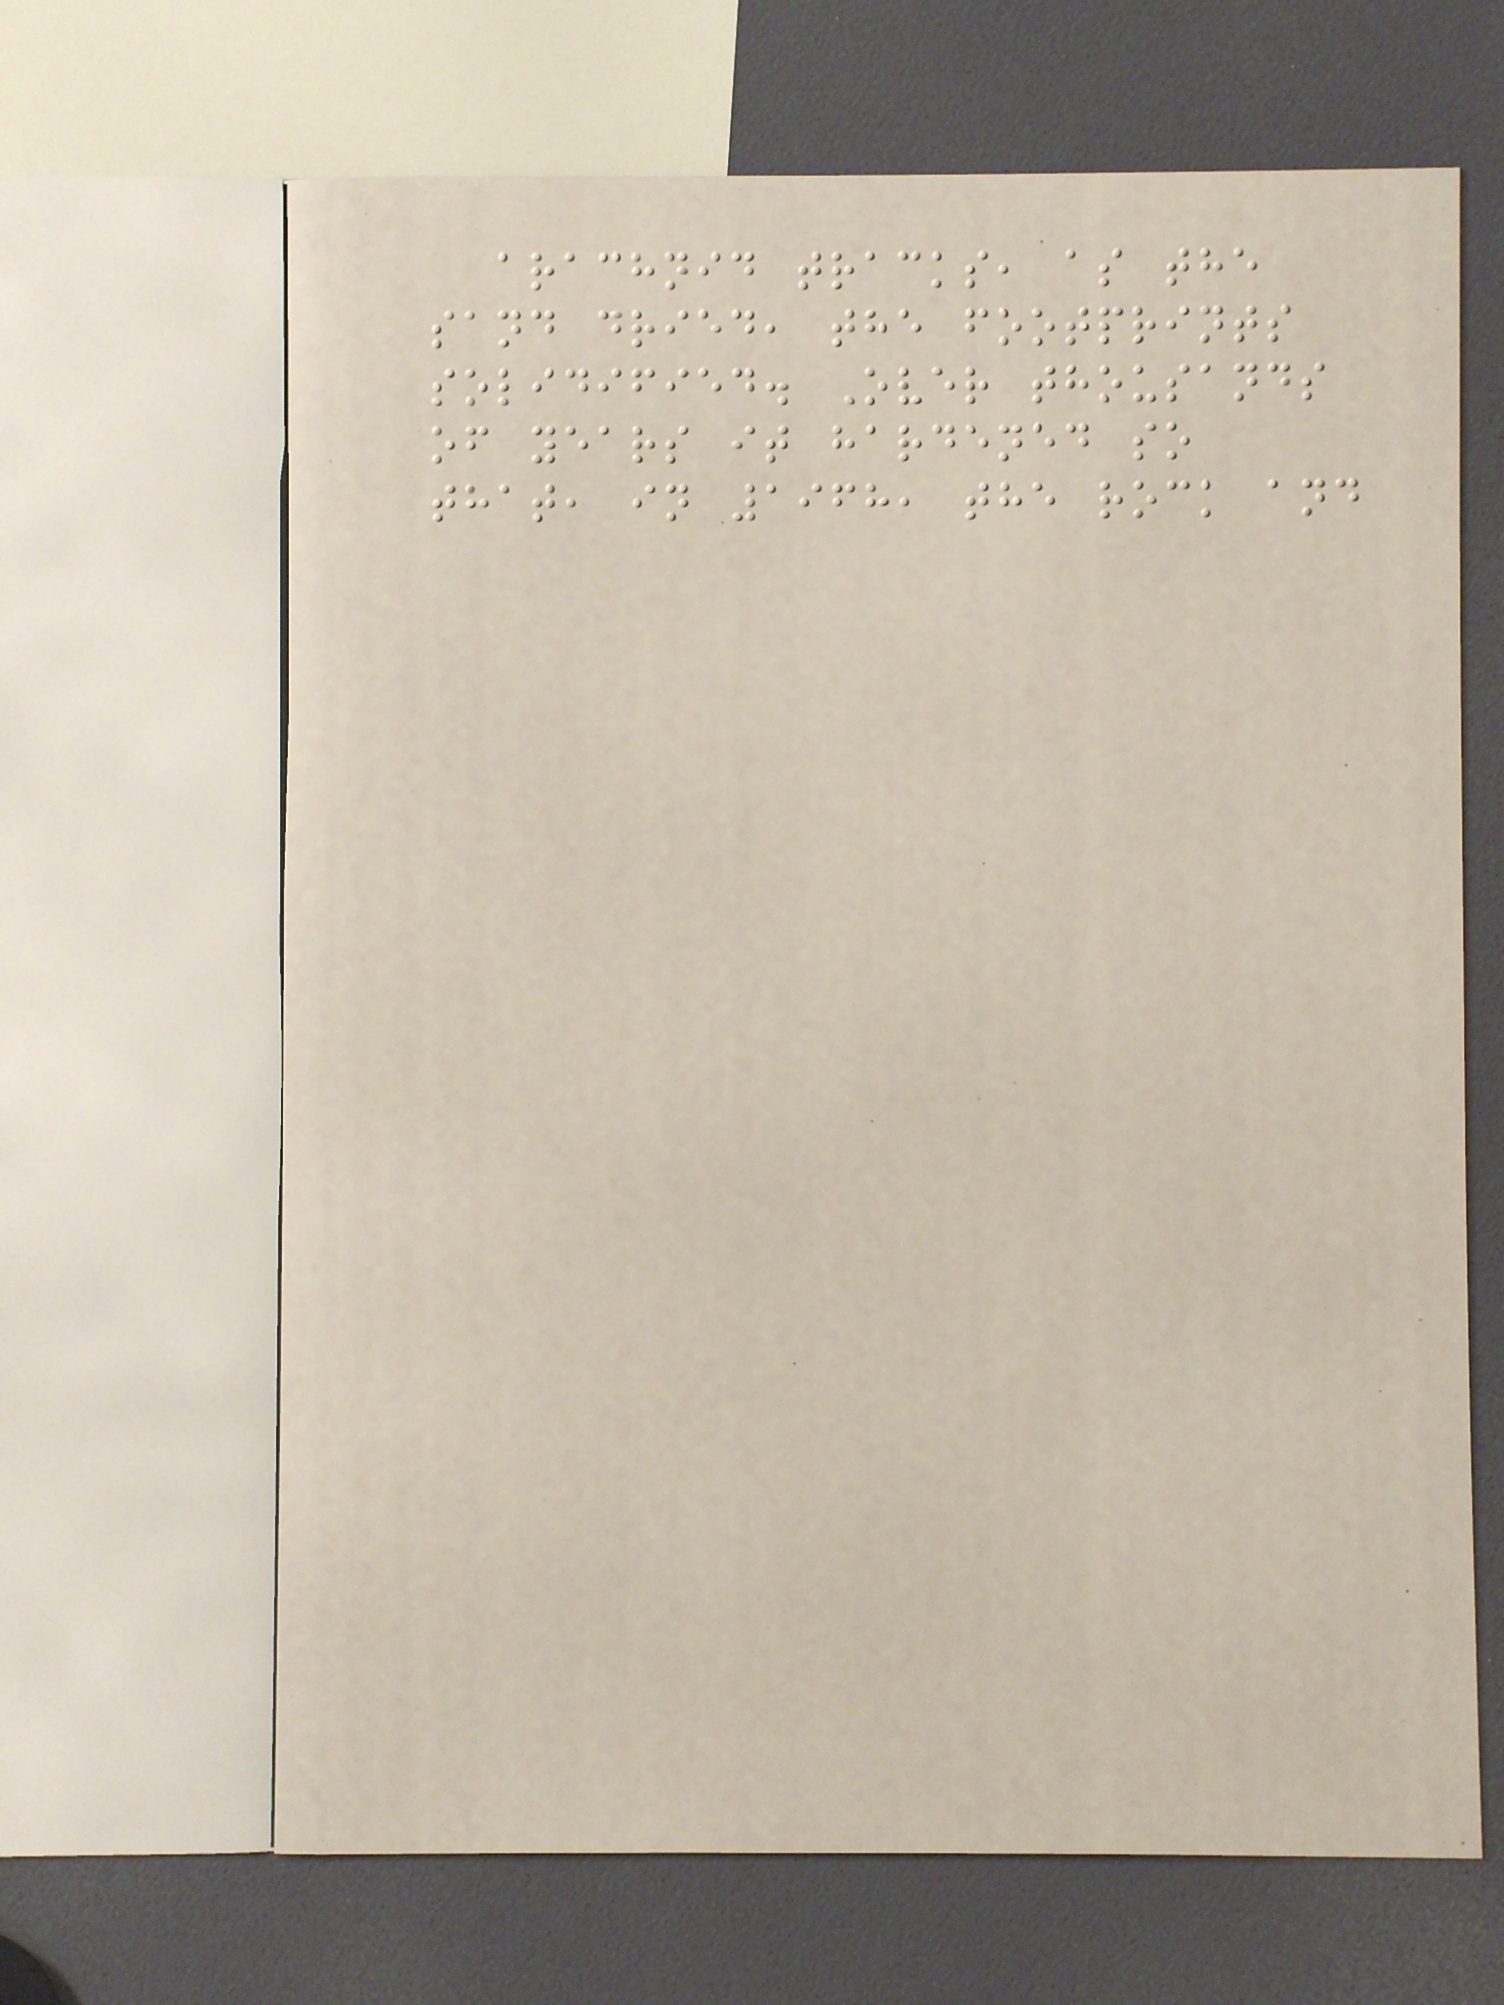arachnid tracks, as the
sand dried, the footprints
solidified. Over thousands
of years it hardened so
that, in 1968, the rock and
